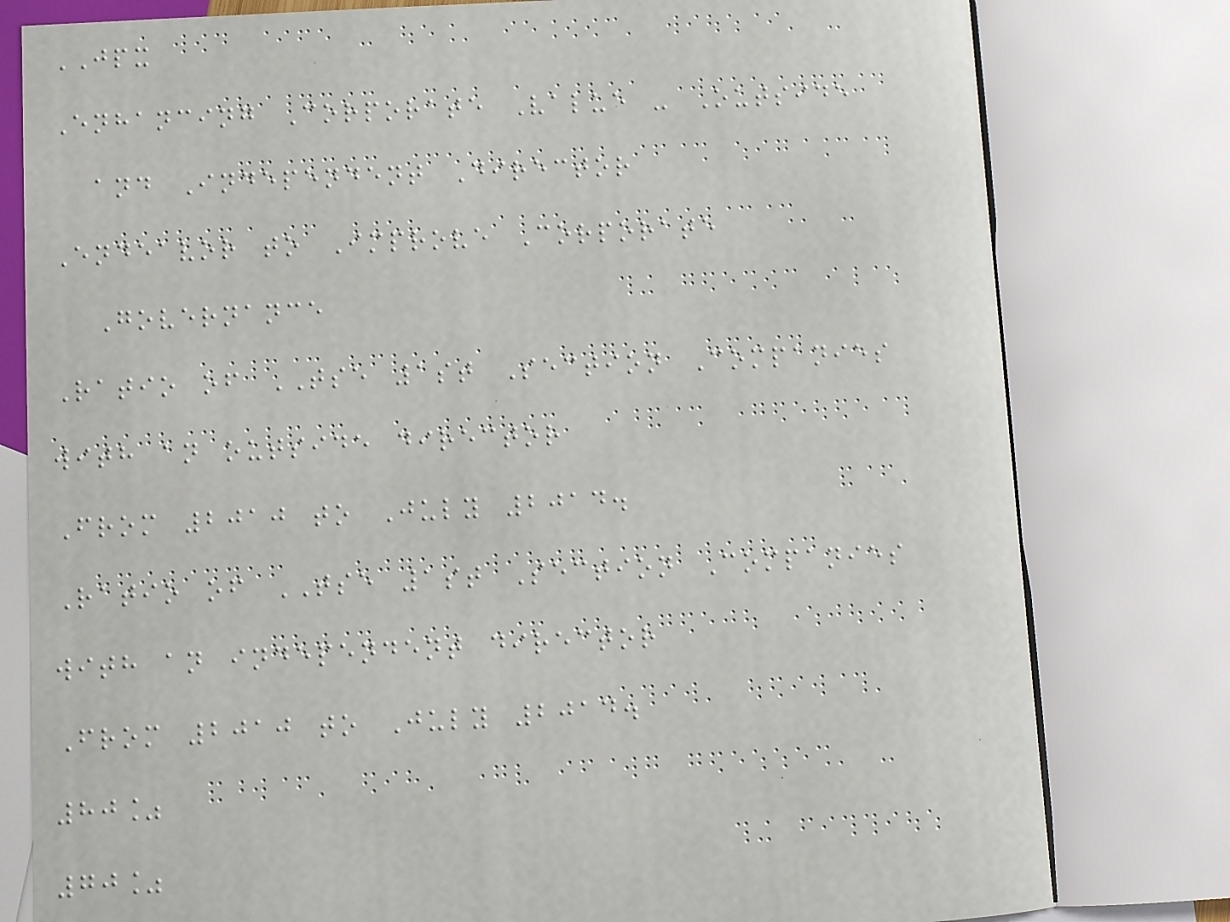JPX
Enhancing Corporate Value - Outside
and Independent Director
Endeavor to Improve Corporate
Governance
Ratio of TSE 1st Section Companies
with an outside director
From 2010 to July 2014.
Ratio of TSE 1st Section Companies
with an independent director
From 2010 to July 2014.
80%
70%
